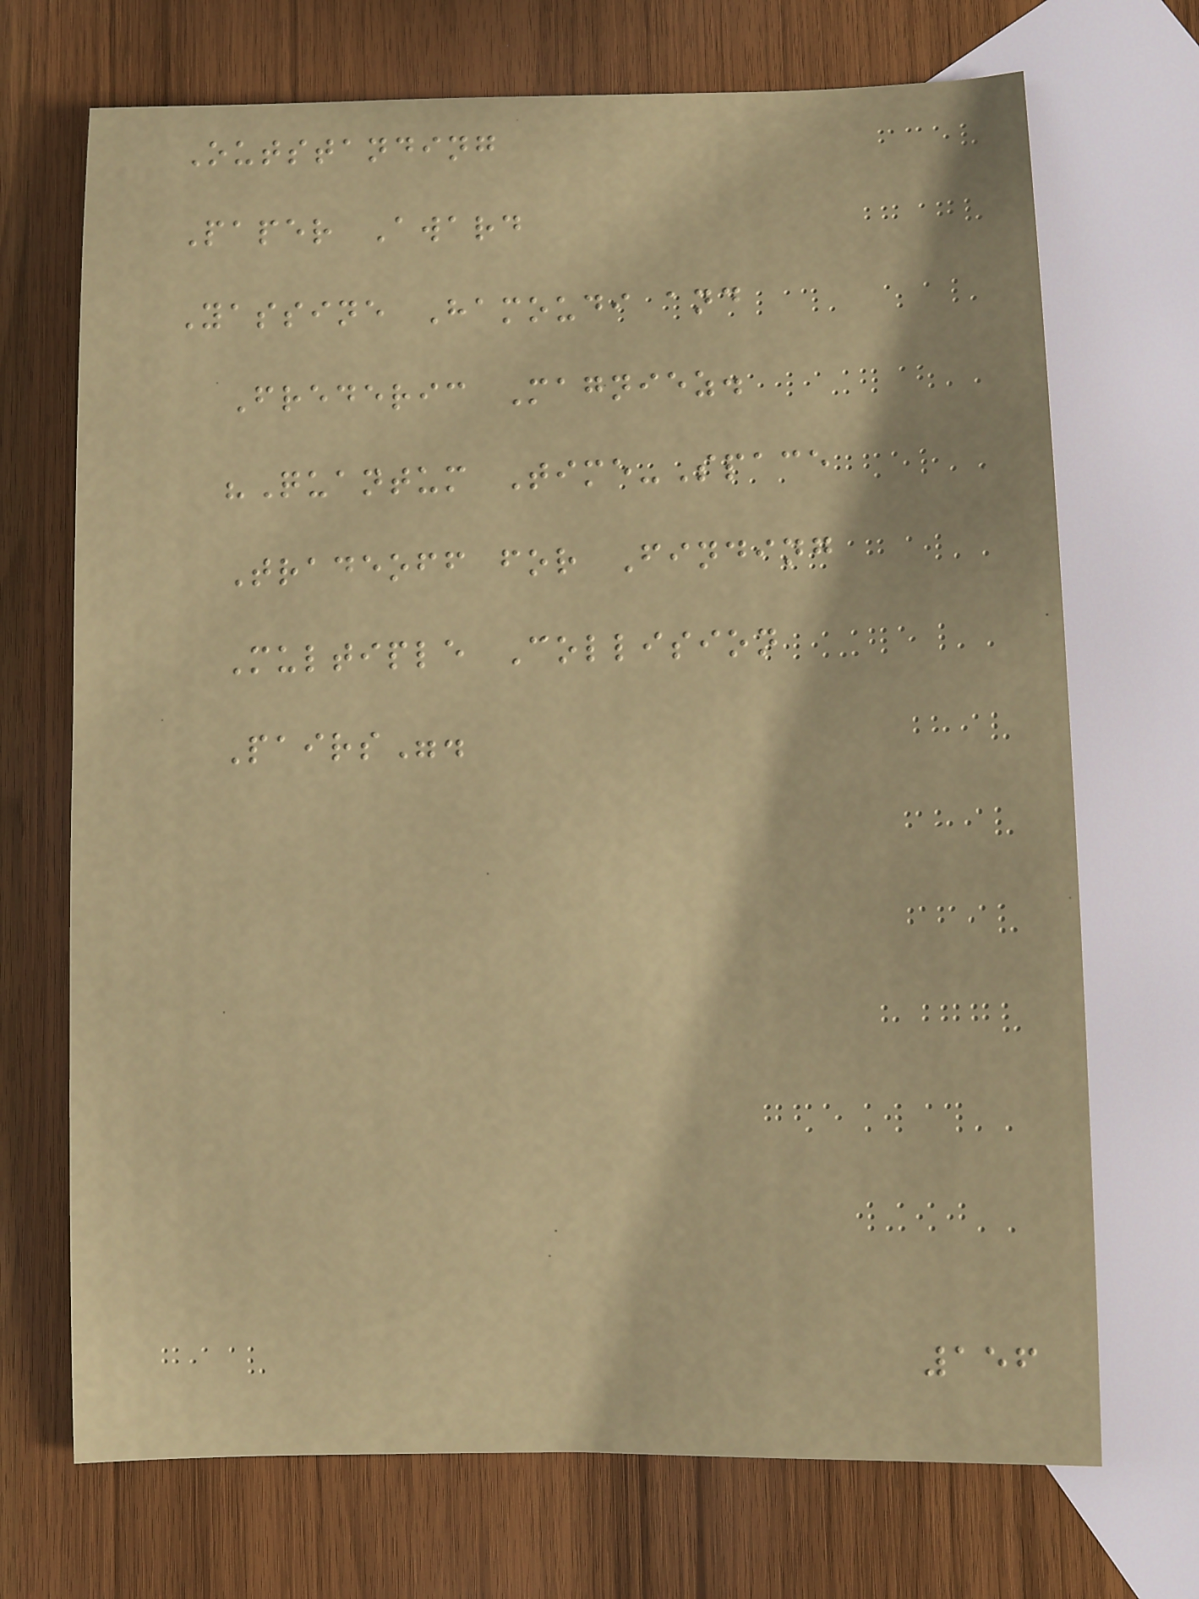Outstanding
Paper Award
Yassine Hamoudi and
Frederic Magniez.
"Quantum Time-Space
Tradeoff for Finding
Multiple Collision
Pairs".
156
